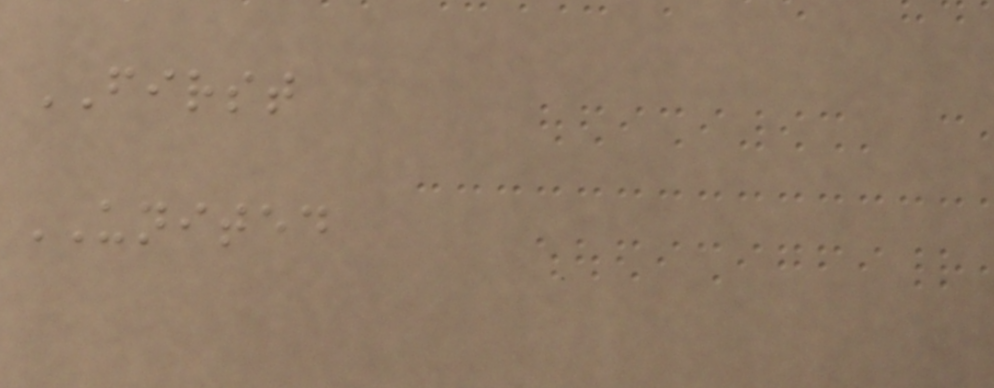FIRST
UNITED
